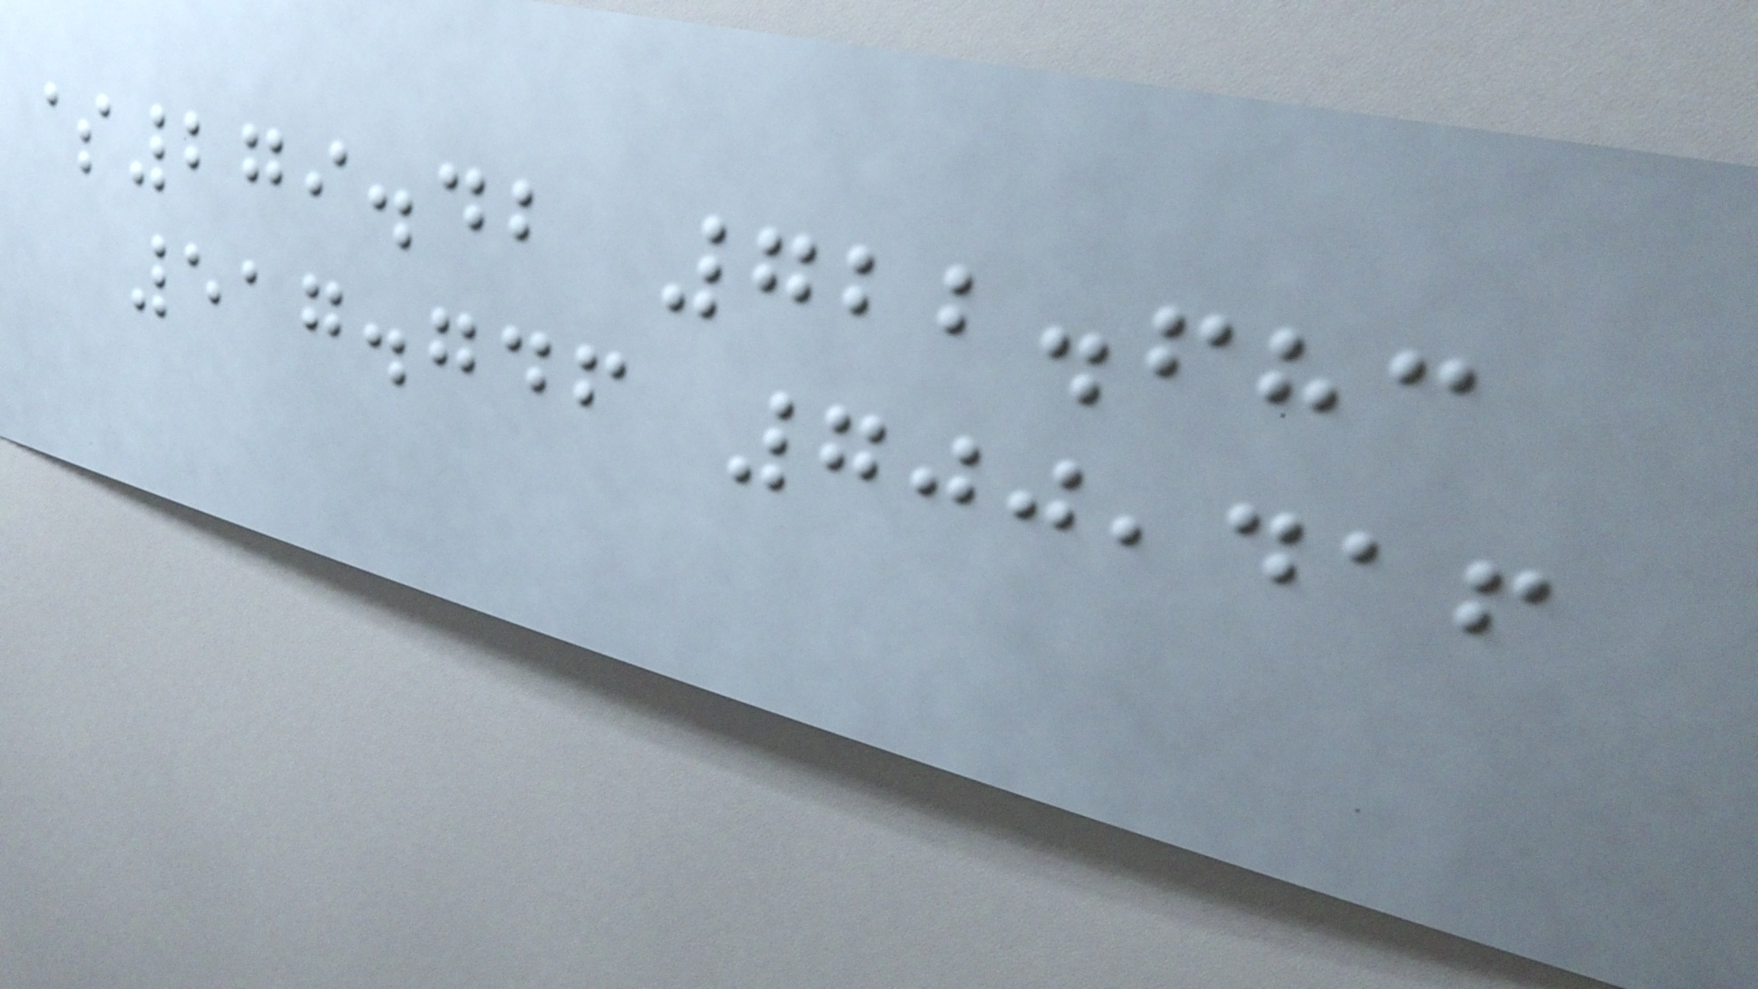$279.42 722.683
517.746 700,416
